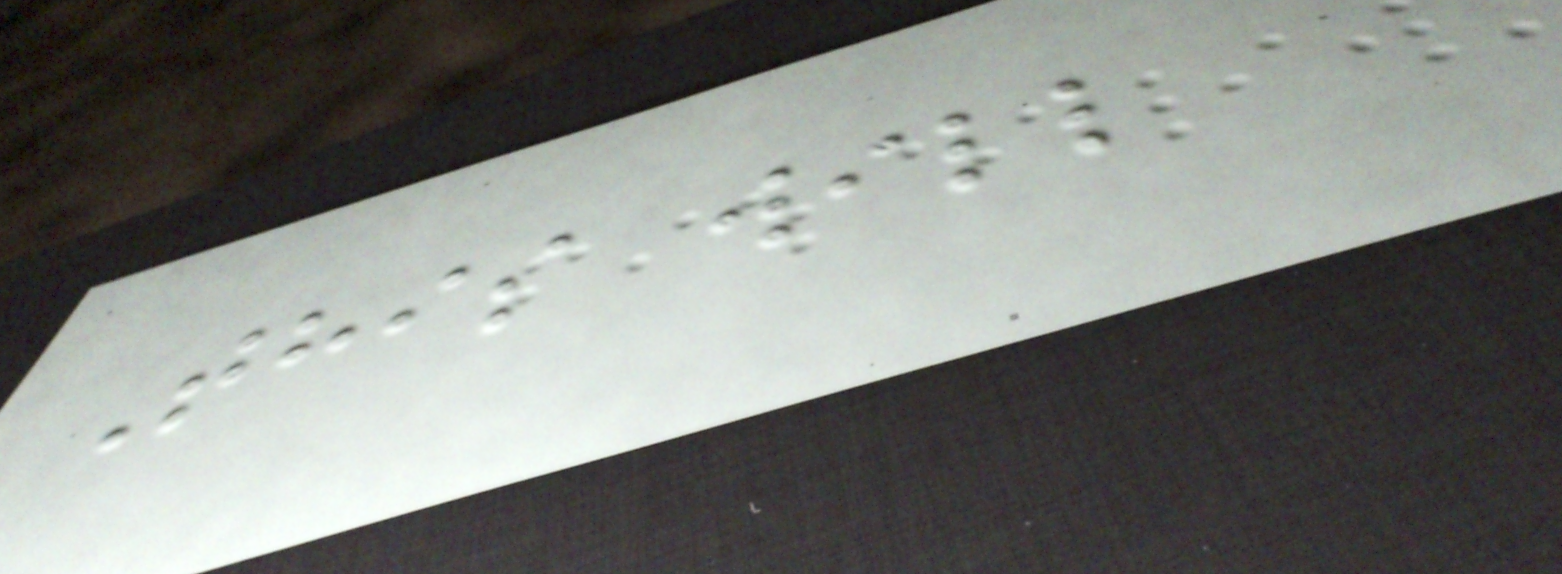This will
